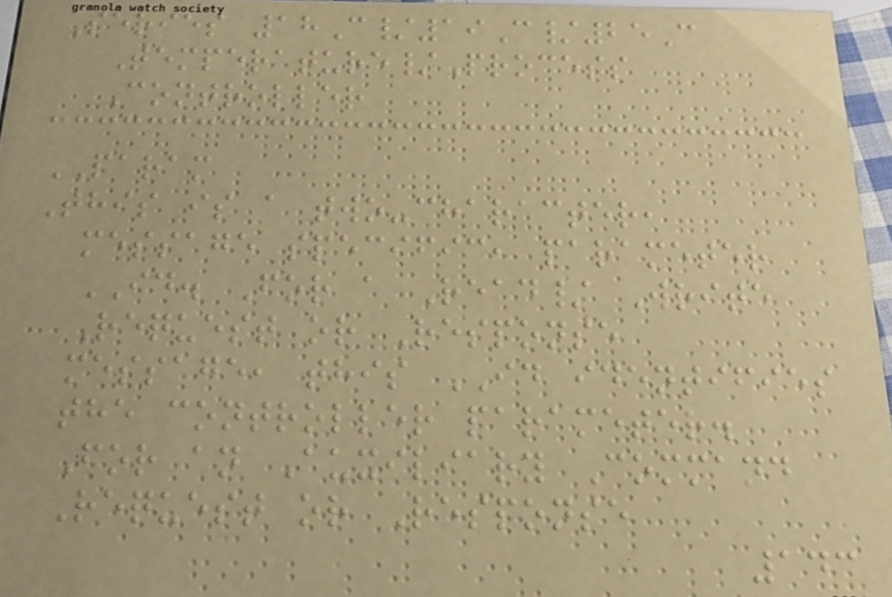Series 18C/19C/25C
Temperature/Process
Controller
PARAM
This is a two-character,
message specific, parameter
ID. For a Read/ Write
Request or Response
message, this ID identifies
the controller parameter.
For an Auxiliary Command
Request or Response
143
